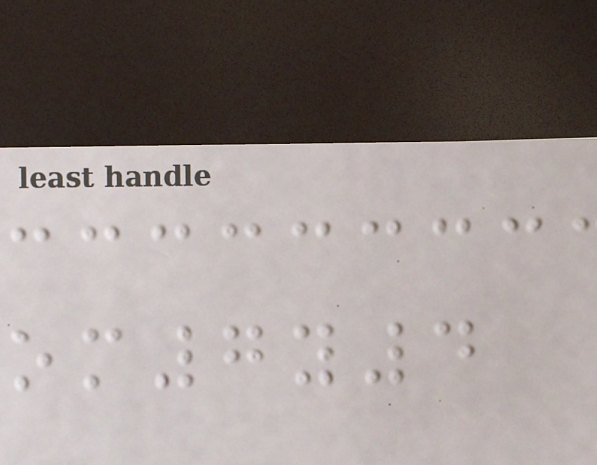om7y4
